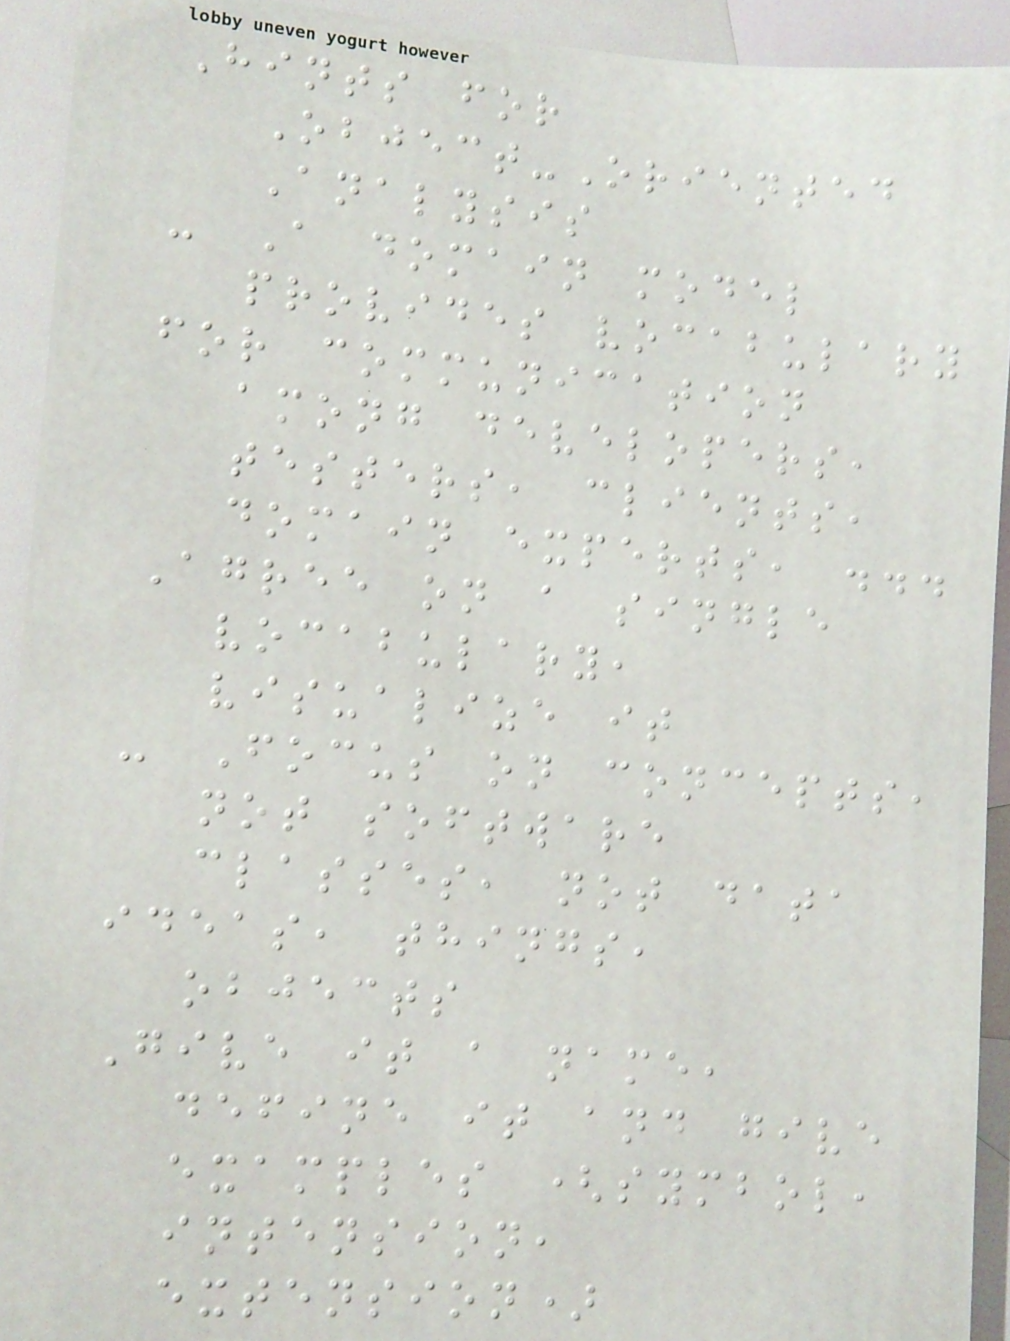Hints for
Object-Oriented
Analysis
- A domain model
provides vocabulary
for communication
among developers,
testers, clients,
domain experts, ...
Agree on a single
vocabulary,
visualize it
- Focus on concepts,
not software
classes, not data
ideas, things,
objects
Give it a name,
define it and give
examples (symbol,
intension,
extension)
